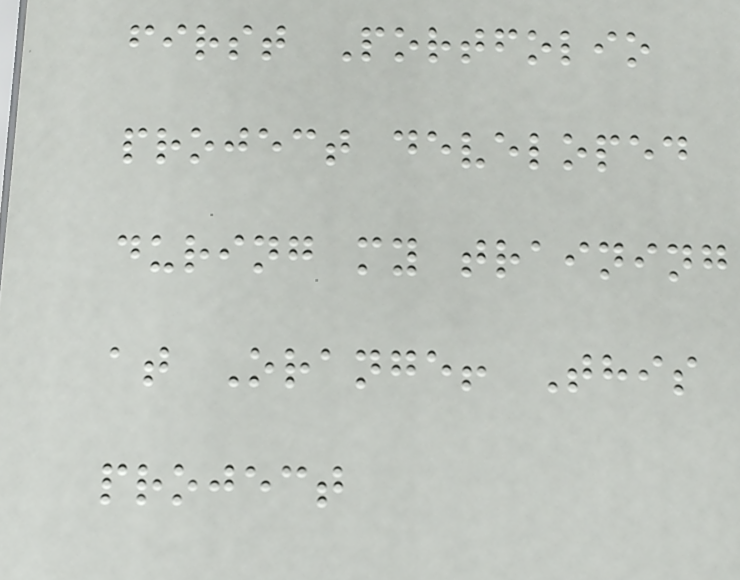first Portfolio
project developed
during my training
at Orange! This
project
